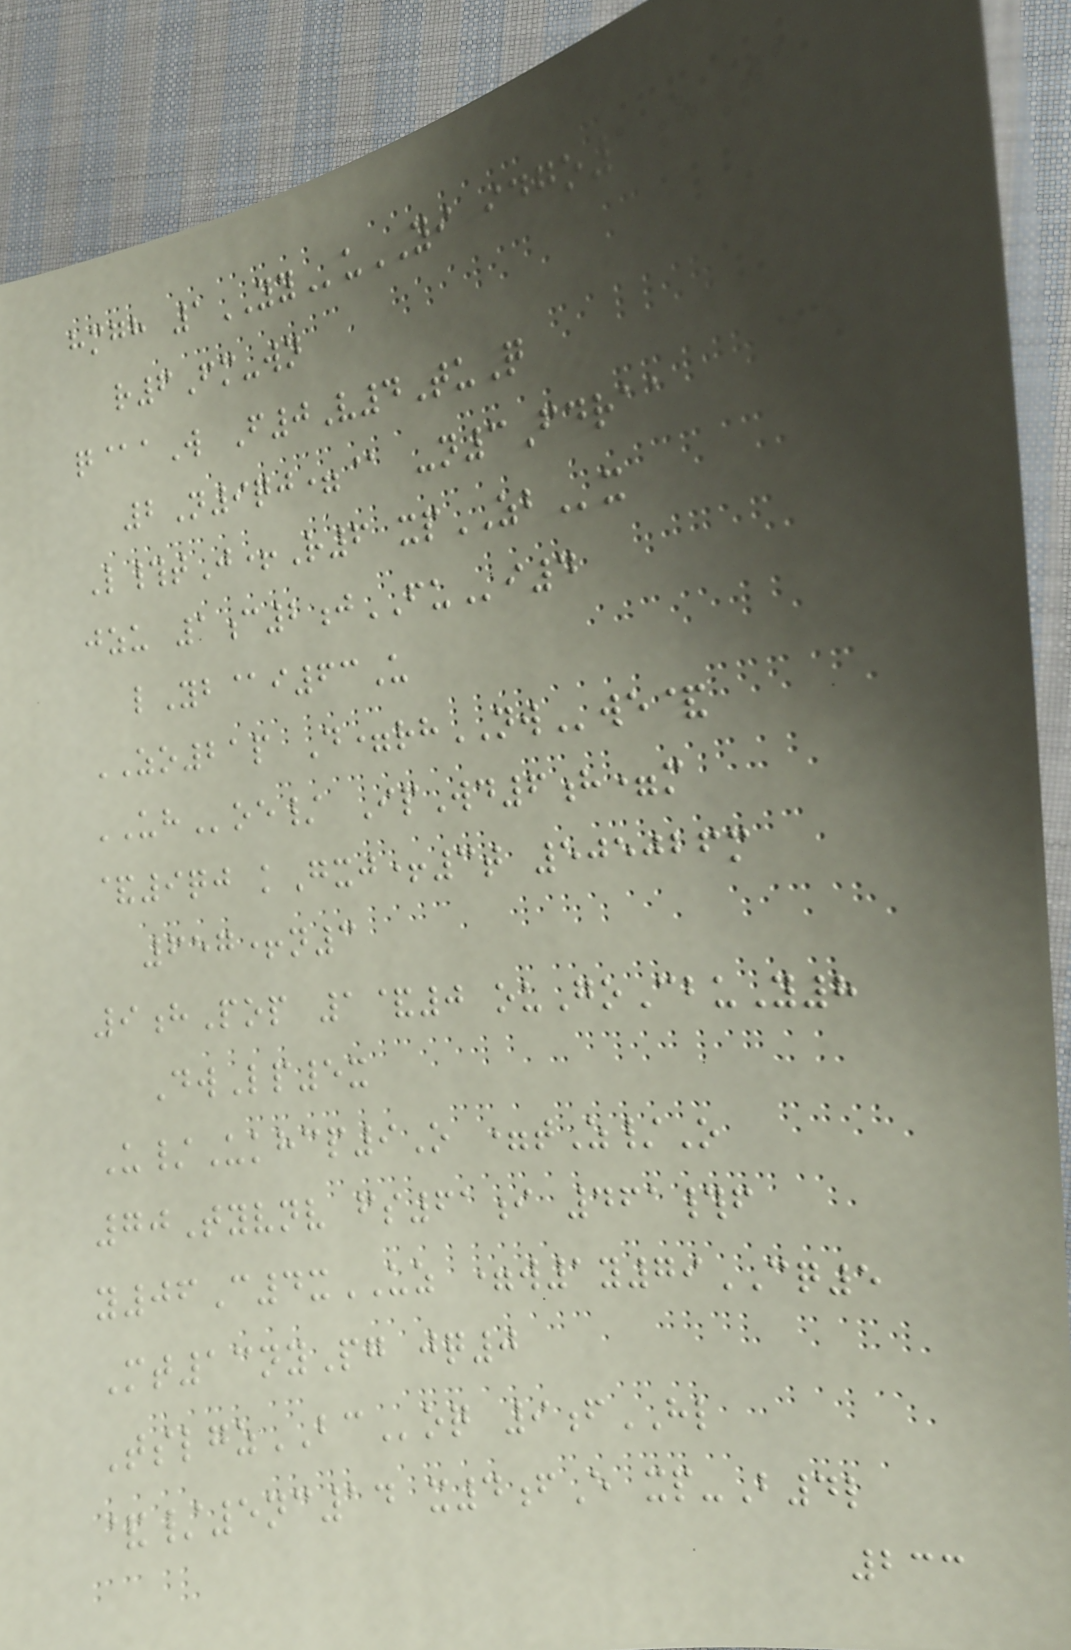hmgh 1YYuYI idgo1hTa
r6Fm-wn
q@aW F0V4TuQ
2N9qj=@ -n3Fdraa
L#tJ+R6 xpZBx
jzu 1c2jFUi4
lYb@i63U
ZO21p D=rhNWwe&
UHoe/ IpWd6h=m
&9qj kGxj+3t 505026m
657+n3
9hPop 1&0 ouGoCbuY8
DwLp5x
U/Ukhcp9O =tZ/O
70Tyvnv fs61i 461#f
y06C4xUZ =w1y79CQ5
Mt13nyPg jq0
TslgzBCoq 9fHL
&/5nc14 x4fE xp-B4l
233
